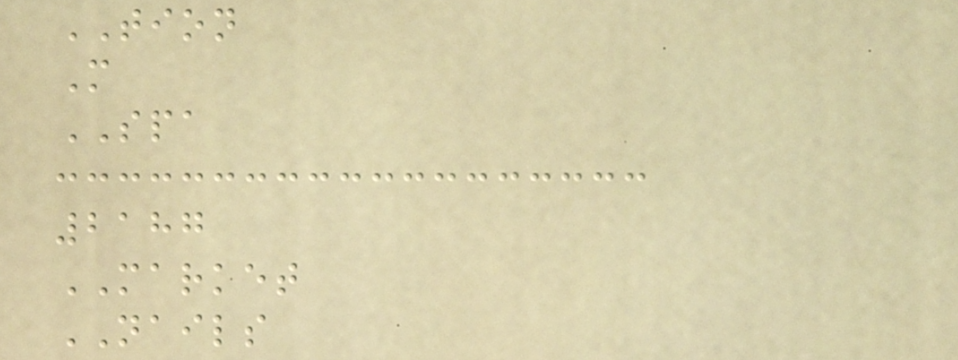TION
M
SPA
2187
MARKET
NAILS
